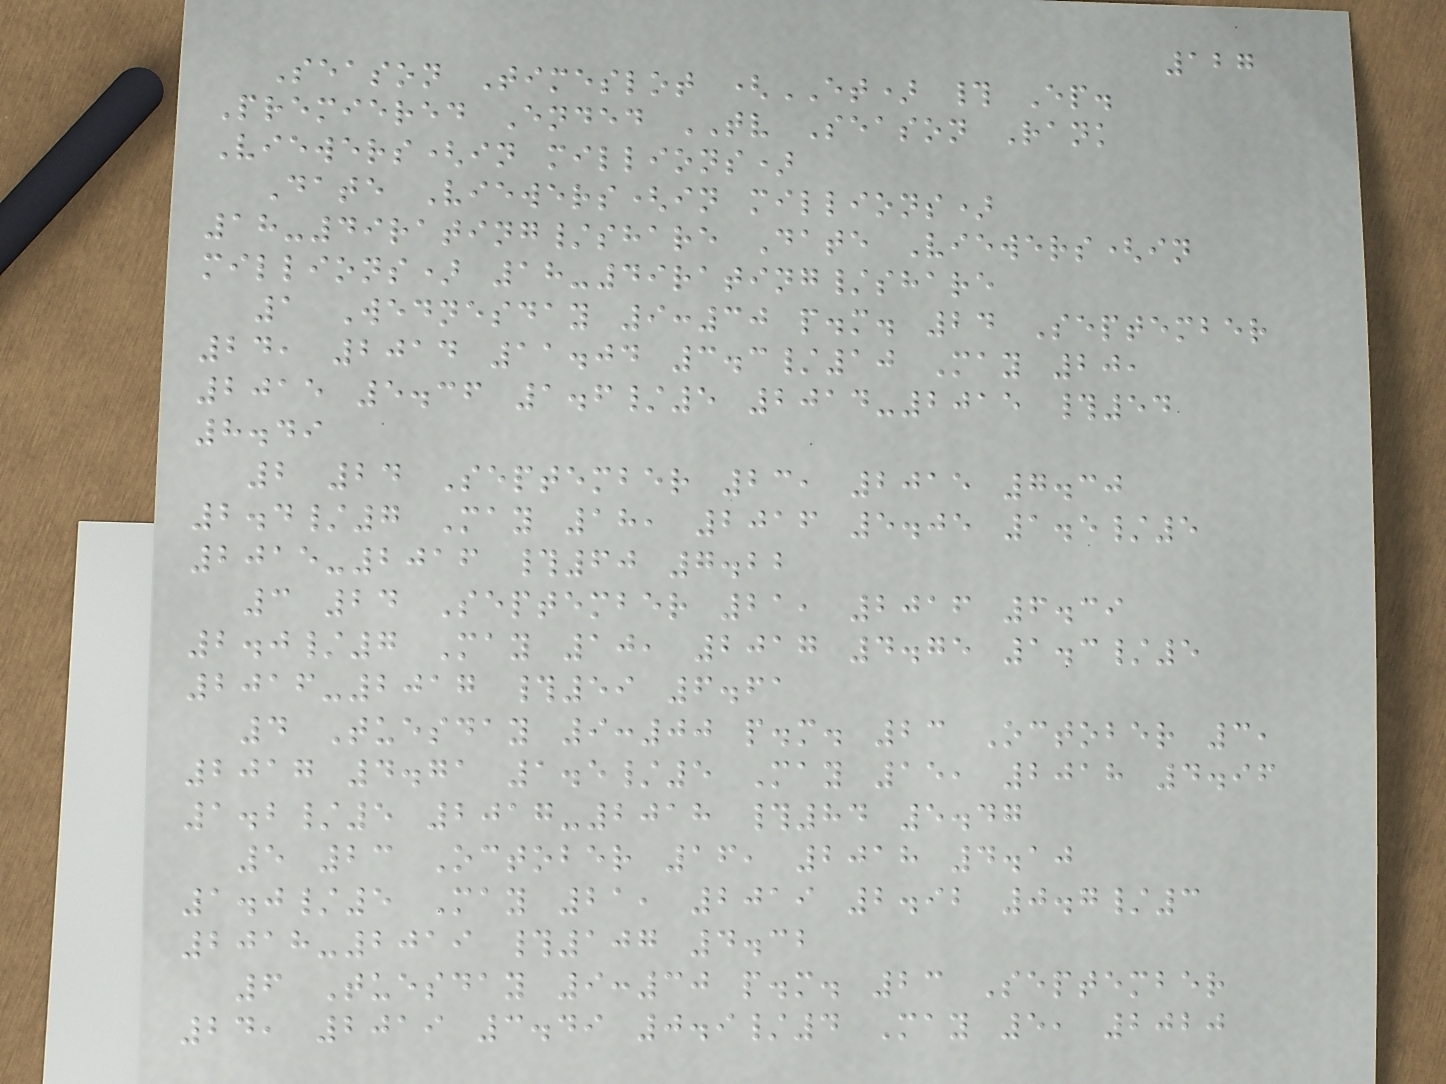127
Season Timeslot (ET) # Ep.
Premiered Ended TV Season Rank
Viewers(in millions)
Date Viewers(in millions)
18-49rating/share Date Viewers(in
millions) 18-49rating/share
1 Wednesday 9:30 p.m. 24 September
24, 2014 11.04 3.3/10 May 20,
2015 5.36 1.6/5 2014-2015 #54
8.49
2 24 September 23, 2015 7.30
2.4/7 May 18, 2016 5.05 1.5/5
2015-2016 #60 7.22
3 24 September 21, 2016 6.39
2.0/7 May 10, 2017 4.75 1.3/5
2016-2017 #59 6.61
4 Tuesday 9:00 p.m. 23 October 3,
2017 4.71 1.5/5 May 15, 2018 4.96
1.2/5 2017-2018 #84 5.47
5 23 October 16, 2018 4.10
1.0/5 May 21, 2019 2.92 0.7/3
2018-2019 #107 4.32
6 Tuesday 9:30 p.m. 23 September
24, 2019 3.49 0.9/4 May 5, 2020
